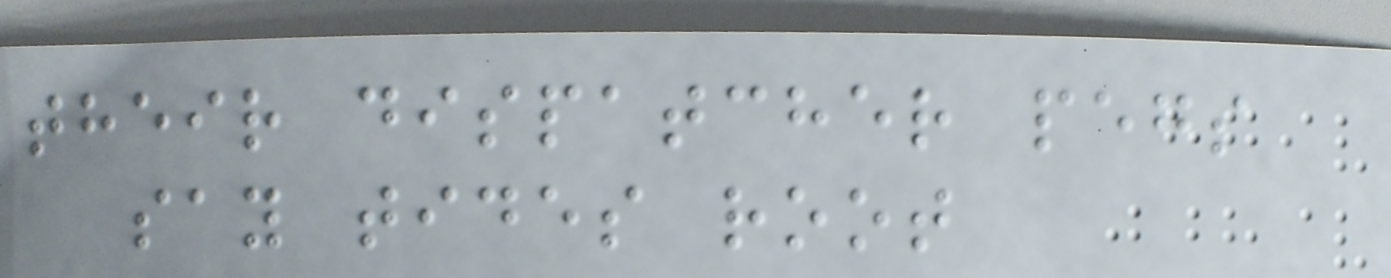their dispatcher pegs
say tides root
